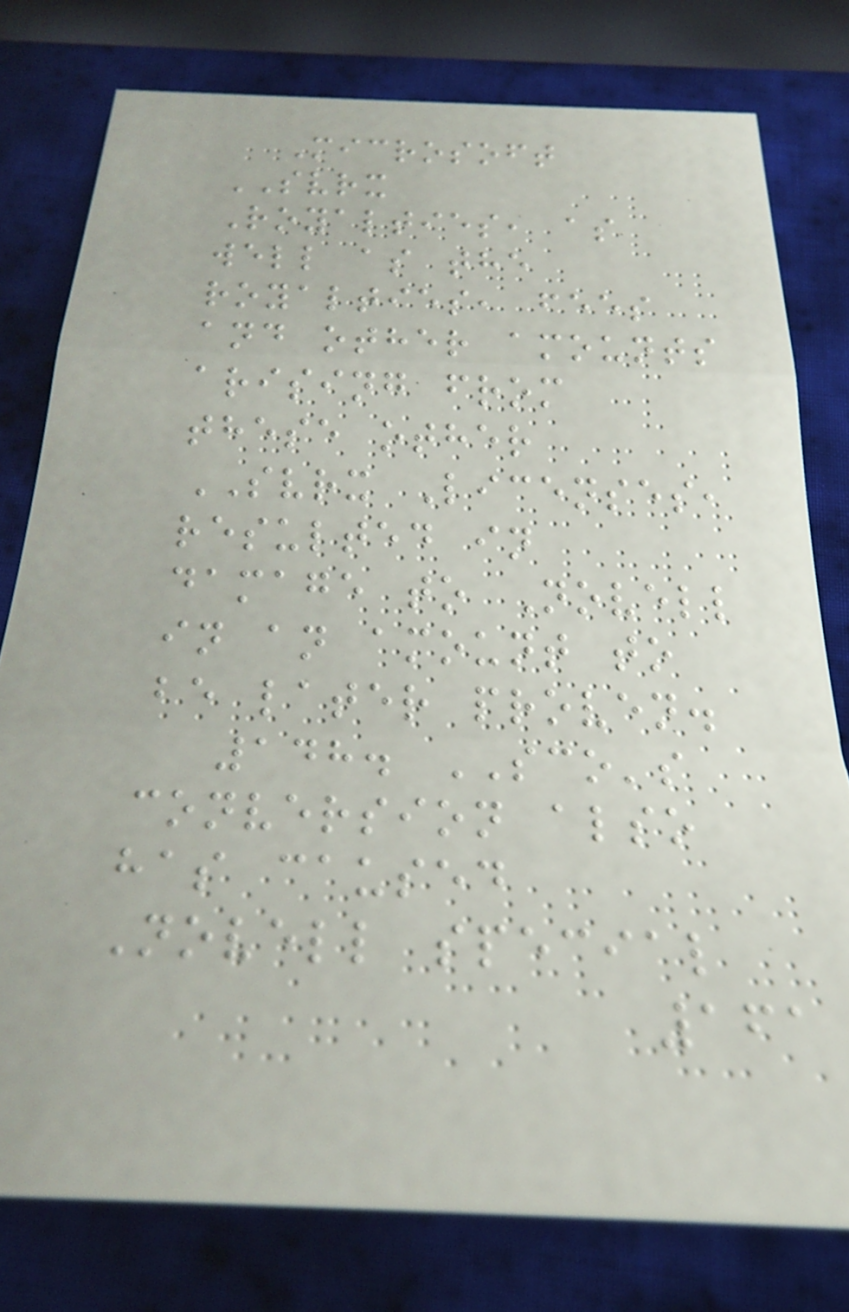Microsoft
SVRX
Royalties, as
well as the
royalties, fees
and other amounts
arising from
these other
SVRX Licenses,
resulted in
damage to Novell
in an amount to
be later proven.
148. SCO's
conversion also
has caused
Novell special
161
